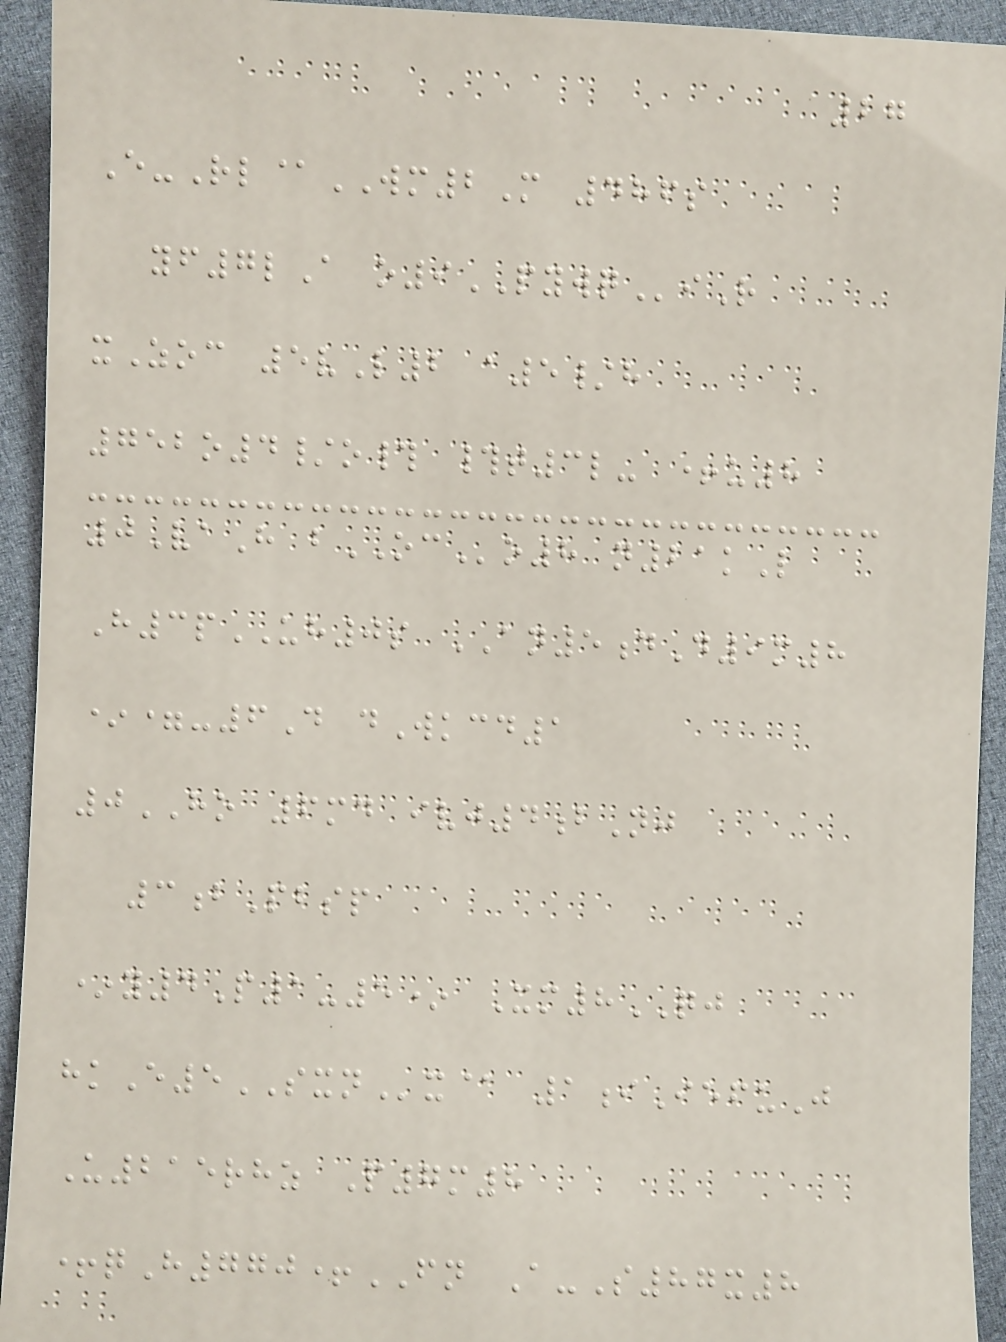27
E-Rl@WM2M 486s
yf7lA o9PYWQiR
xZoc 5vL2 a5/h
752o4/o# #t3l- +u8
0VaH bOCo8 n21kL
H3pUH0s AN5dD9m8
*=-6D dWkcd1
0HO 6md ivj4bNj
3bPbsp
*y4P1-5* Xm8QJ
hkE5SXNx@ 1iIefuJ
U215rhz P7m8
+qH770+FN A-S87x8
